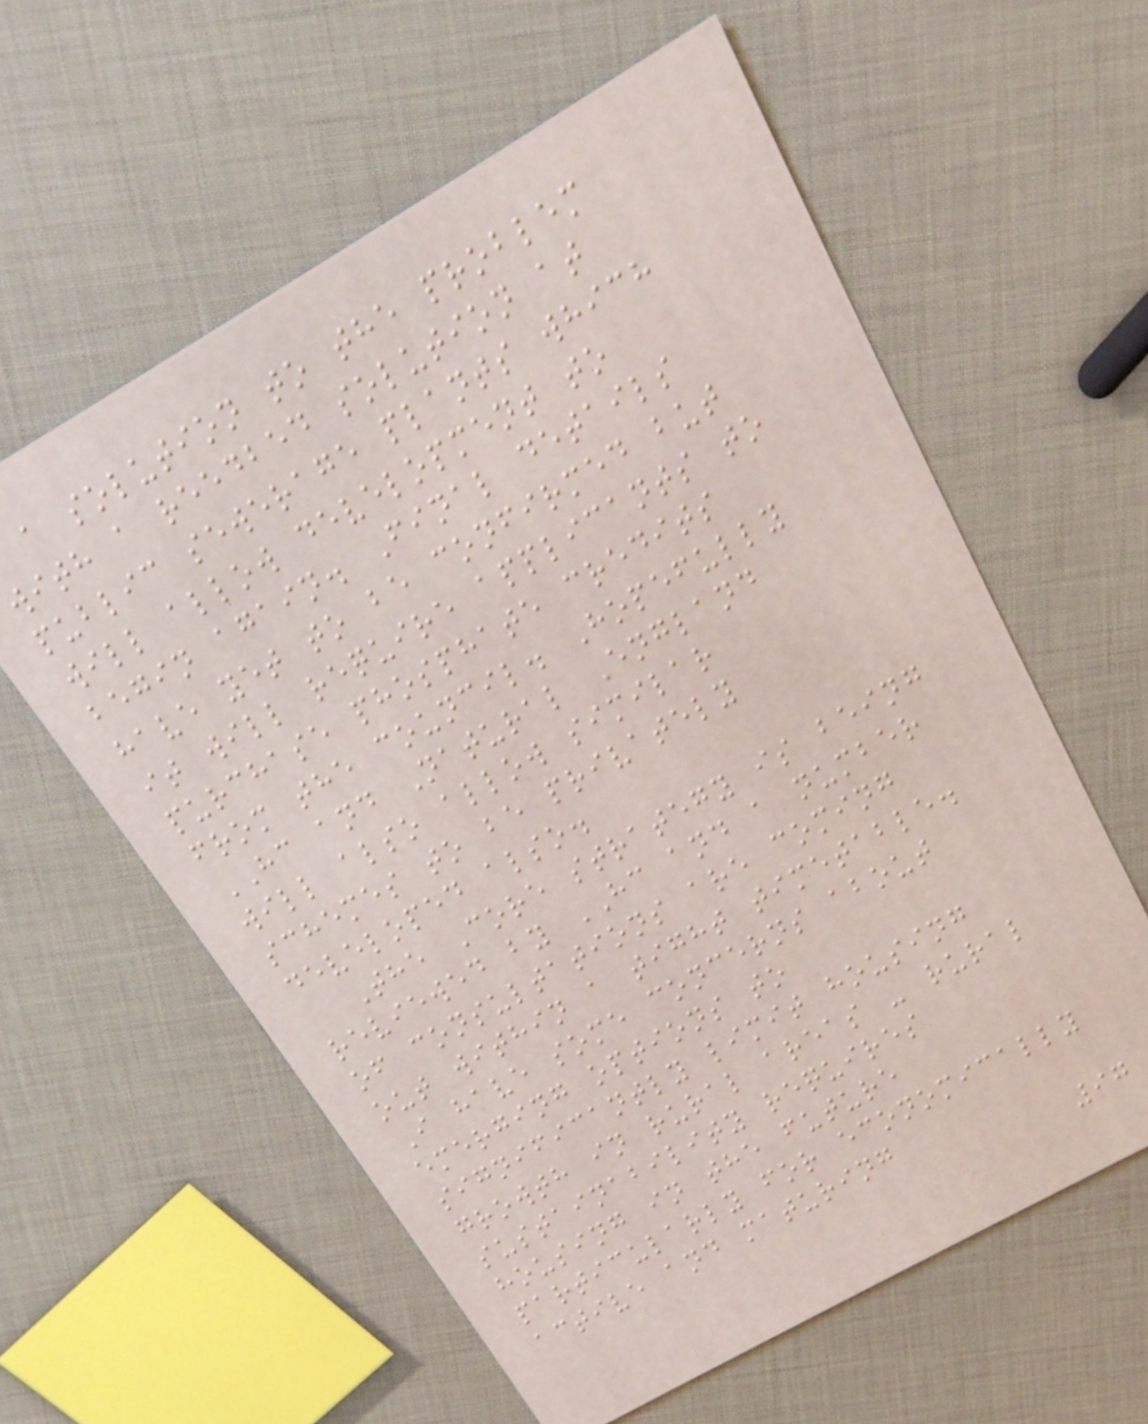a solution to the problem
with a reedbed solution at
public sewerage plants which
will allow development to
begin again. Final details
have yet to be confirmed but
it will require applicants to
purchase phosphate credits
from the council. Hopefully
HC and Natural England
will also allow similar
schemes to be privately
developed also.
The Core strategy is being
reviewed by HC and a number
of consultations are coming
out within a tight timetable.
I have some concerns about
emerging options to
significantly limit housing
growth in rural areas - rural
sustainability requires
housing in the future
particularly for economically
active and maturing
97
